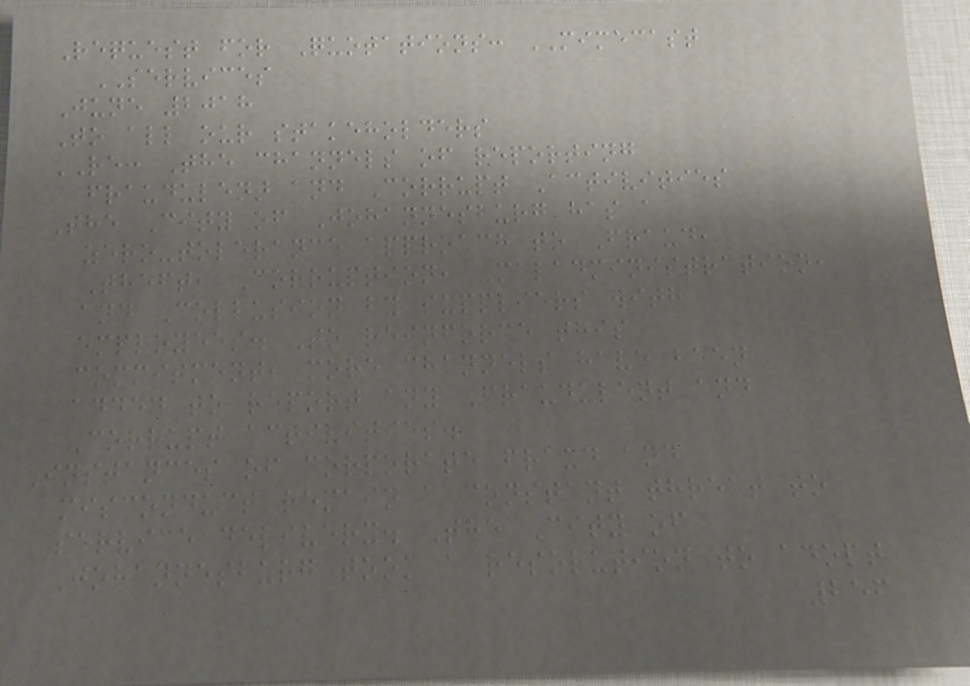Request for Quotations: MIMECAST
SERVICES
June 2018
To all our stakeholders
RE: The channels of reporting
fraudulent and Corrupt Activities
The City of Johannesburg has a
zero-tolerance approach to Fraud,
Theft, Corruption, Maladministration,
and Collusion by suppliers with
employees. To reinforce this
commitment, more channels have been
added to report any Fraudulent and
Corrupt activities.
Instances of corporate fraud and
misconduct remain a constant threat to
service delivery. The City of
Johannesburg took a resolution to adopt
256
